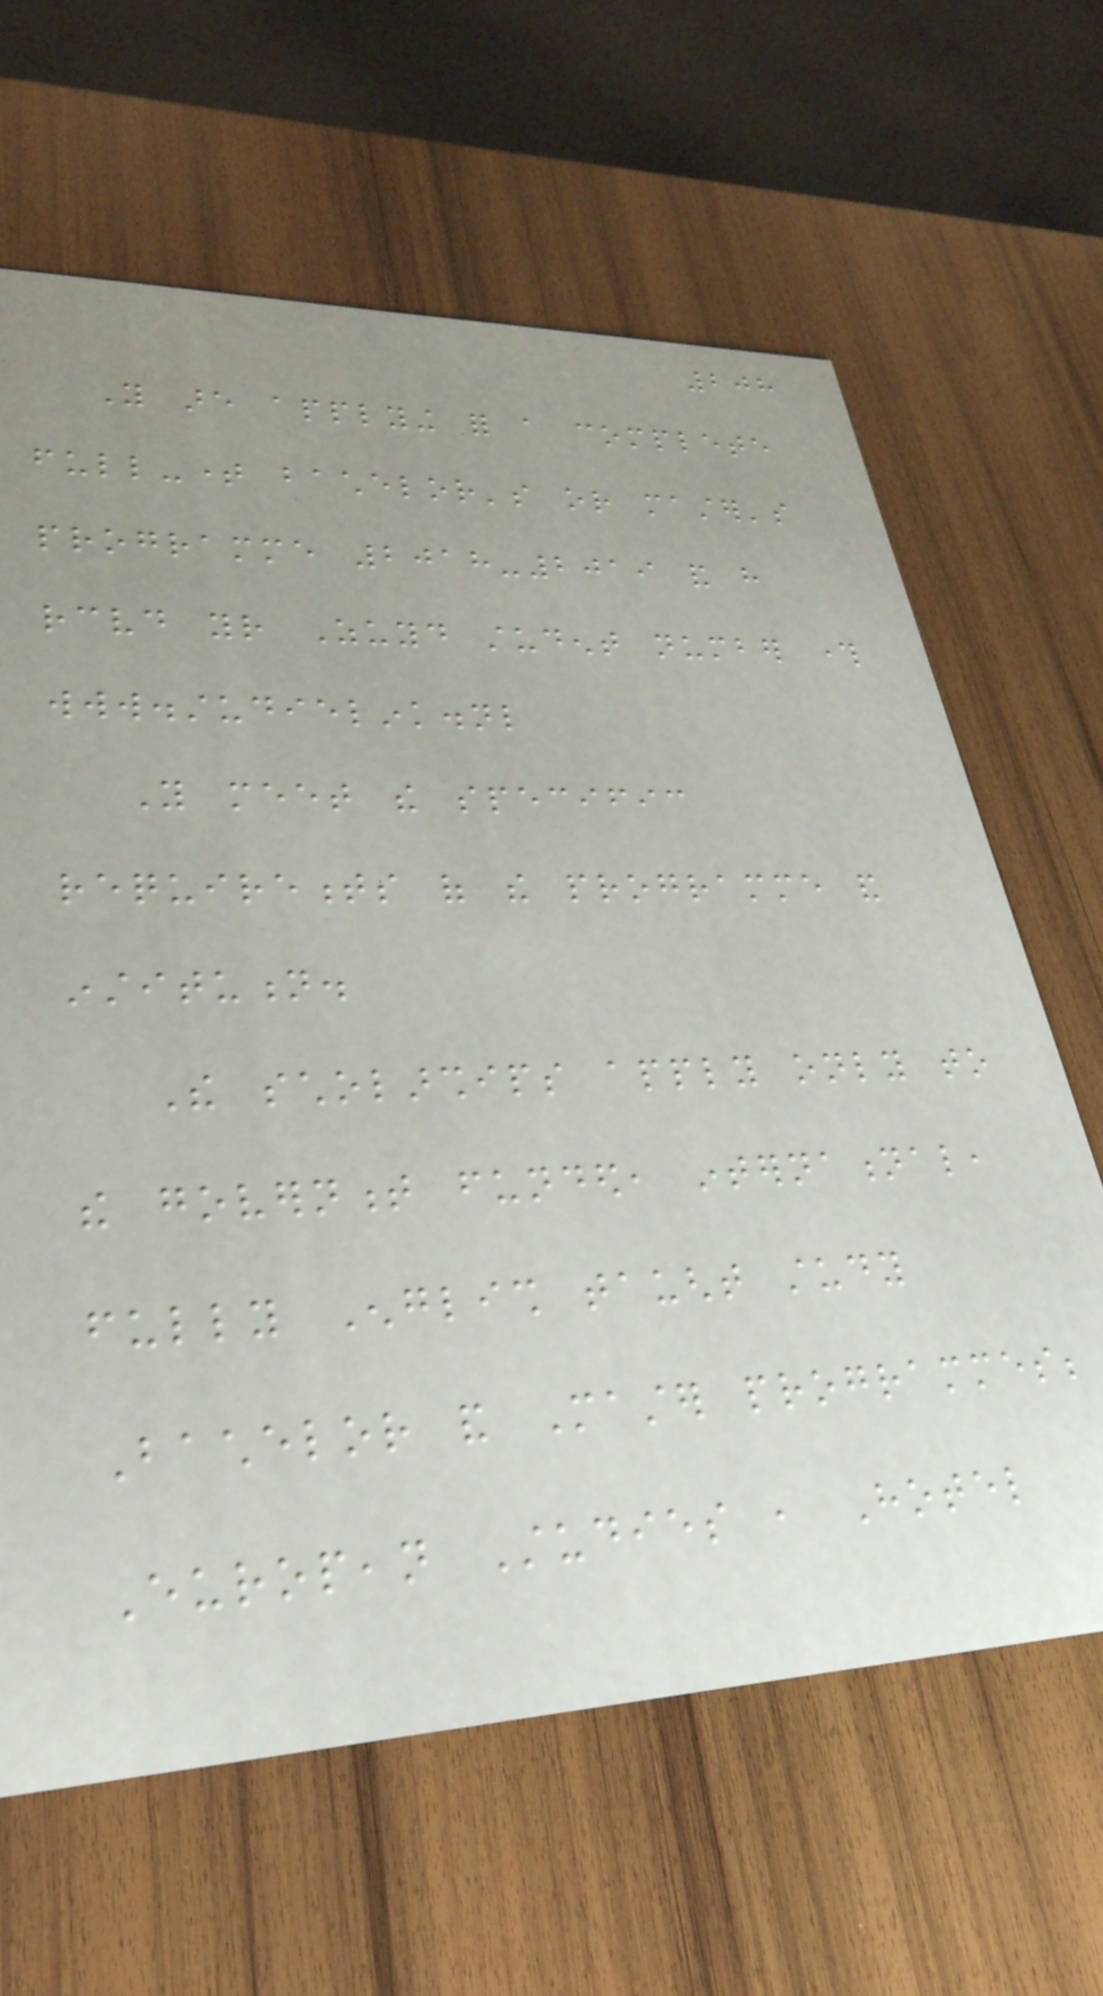208
You are applying for a complete
full-time bachelor's or master's
programme 2018-2019 and have
received your Zuyd student number through
www.studielink.nl
You meet the specific
requirements of the programme and
institution.
The scholarships apply only to
the government funded, international,
fully English taught study
Bachelor and Master programmes;
European Studies , Hotel
